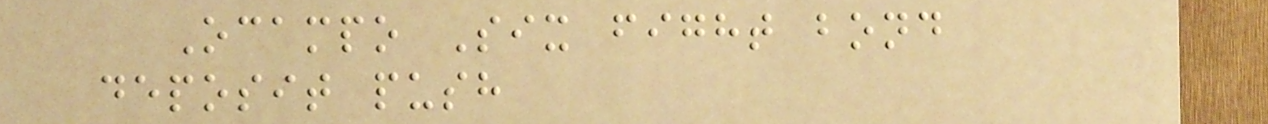Ocampo Six fight bond
deposit push
